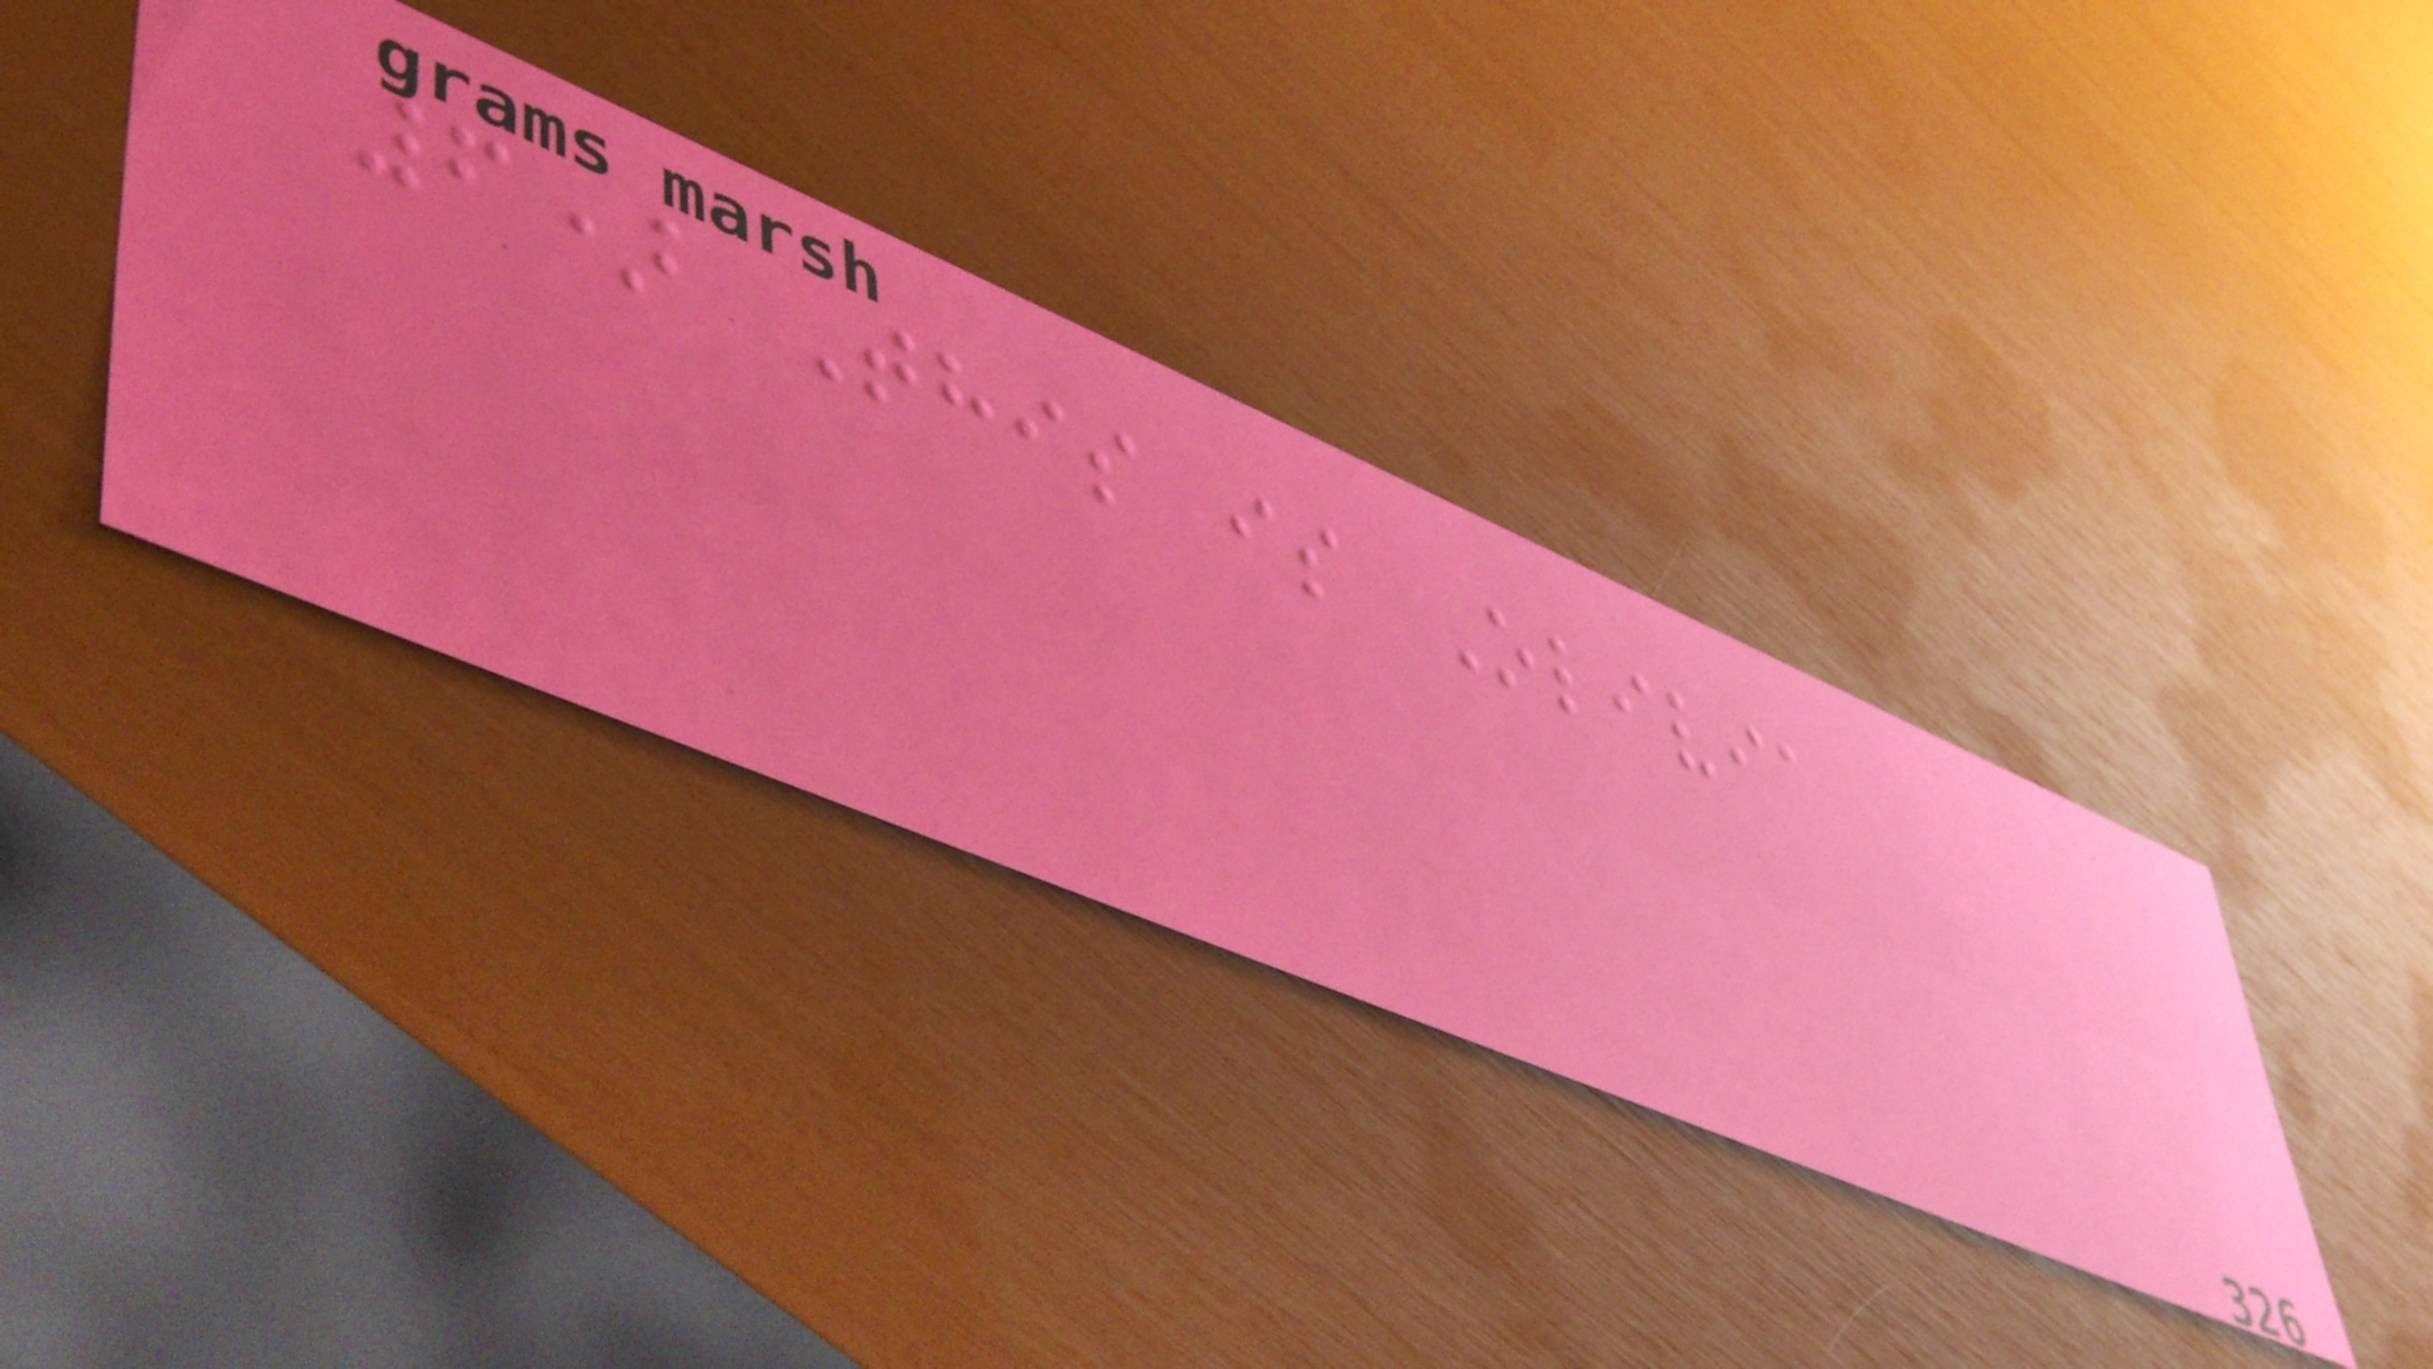6) This is Olivia
